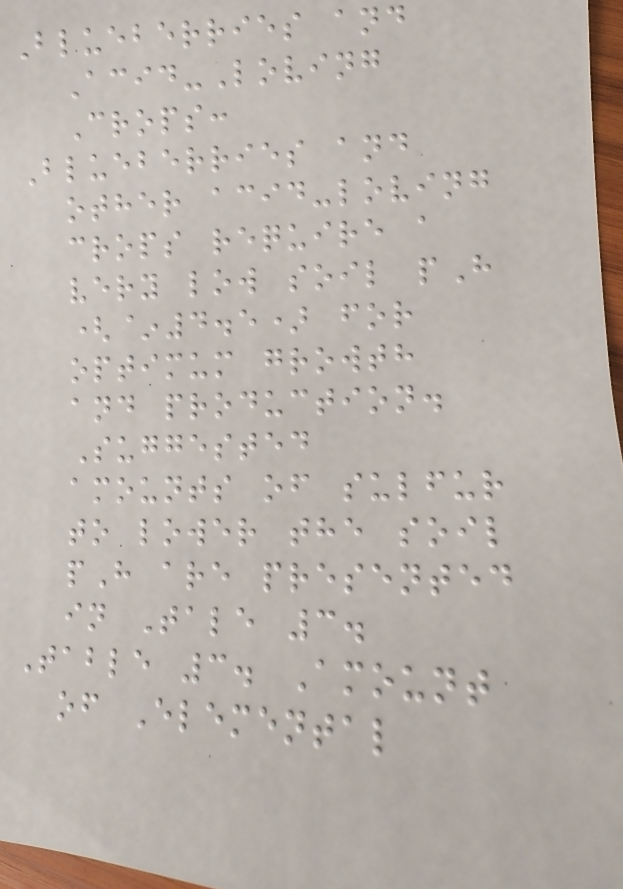Blueberries and
Acid-Loving
Crops:
Blueberries and
other acid-loving
crops require a
very low soil pH
(~4.5) for
optimum growth
and production.
Suggested
amounts of sulfur
to lower the soil
pH are presented
in Tale 3.
Table 3. Amount
of Elemental
